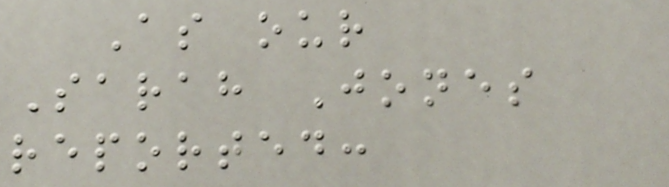As our
Sarah Jones
reported:
